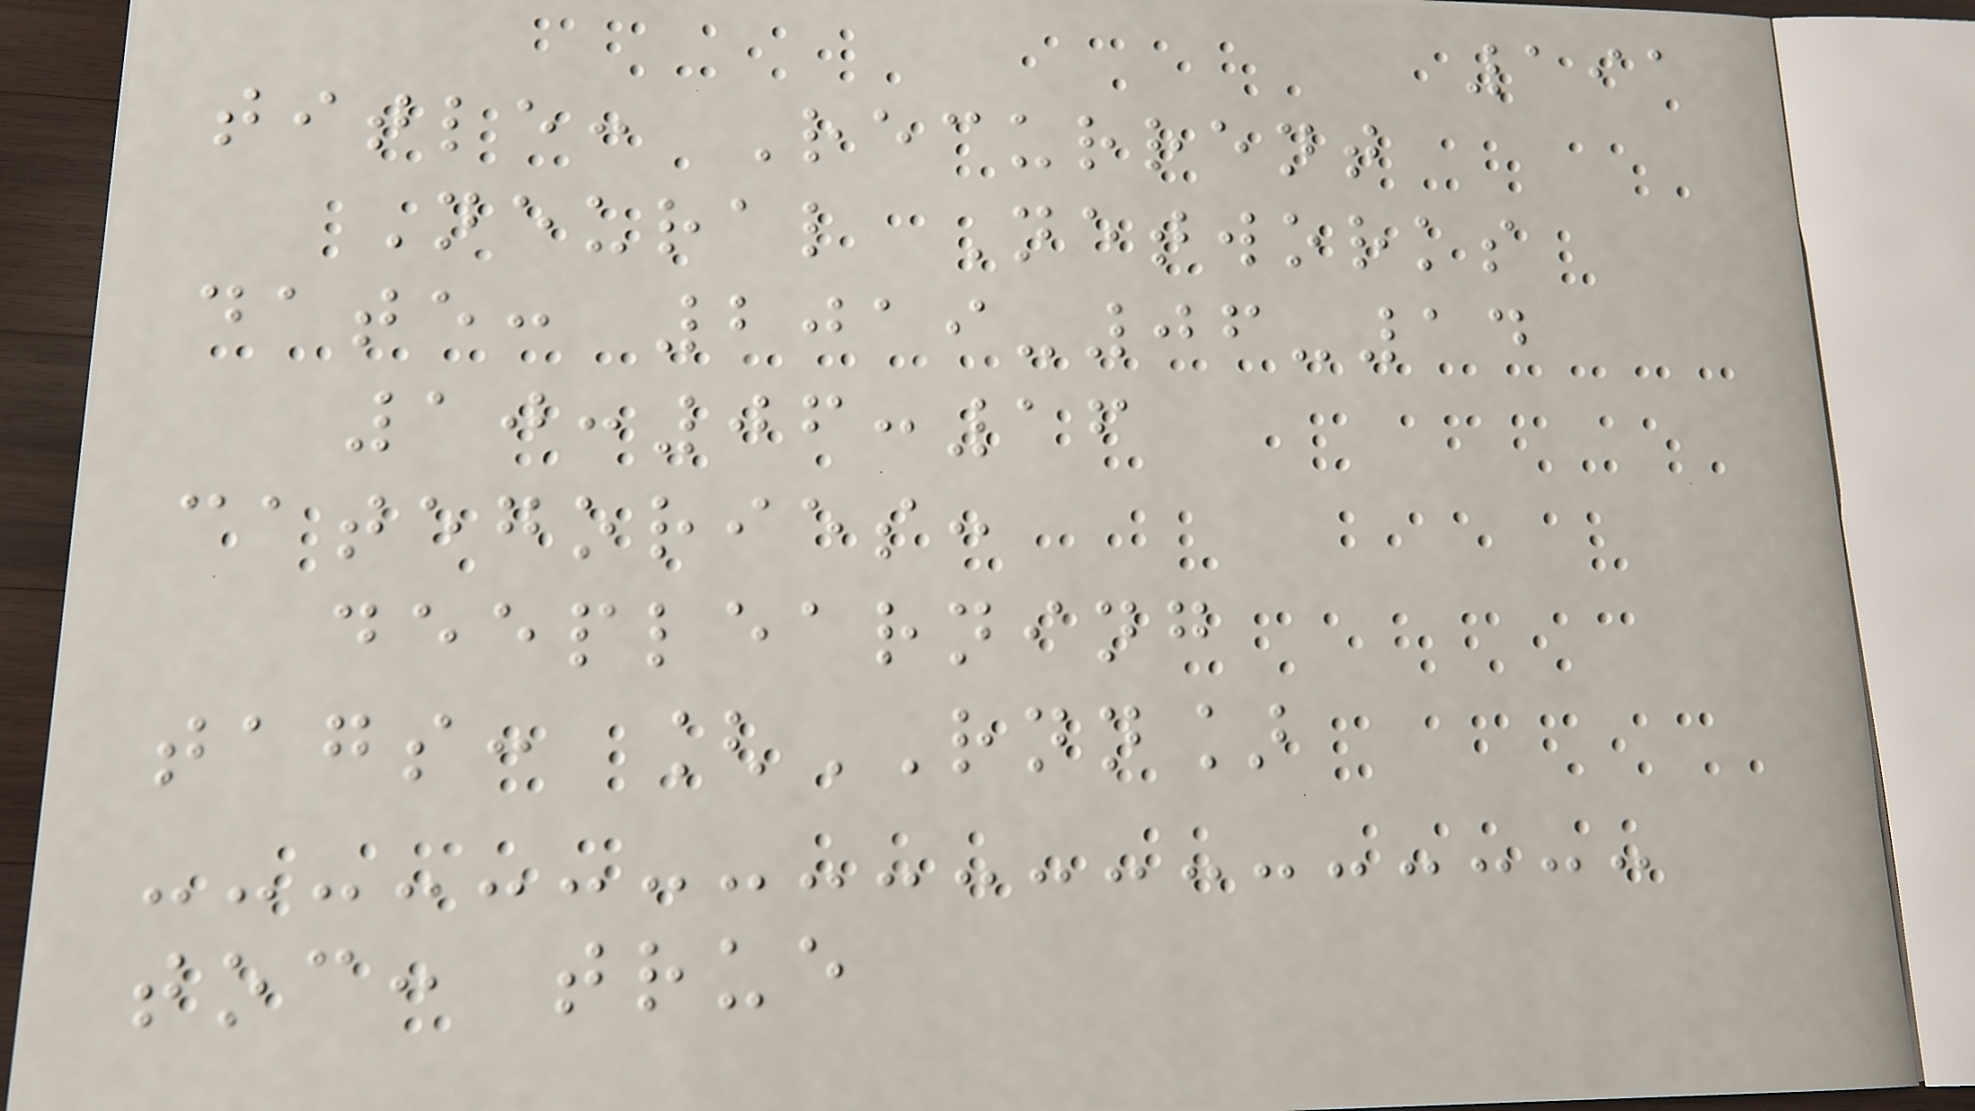191
title: Recurrent
Neural Networks
date: 2019-06-14
10:06:16
categories:
deeplearning
tags: [RNN]
toc: true
